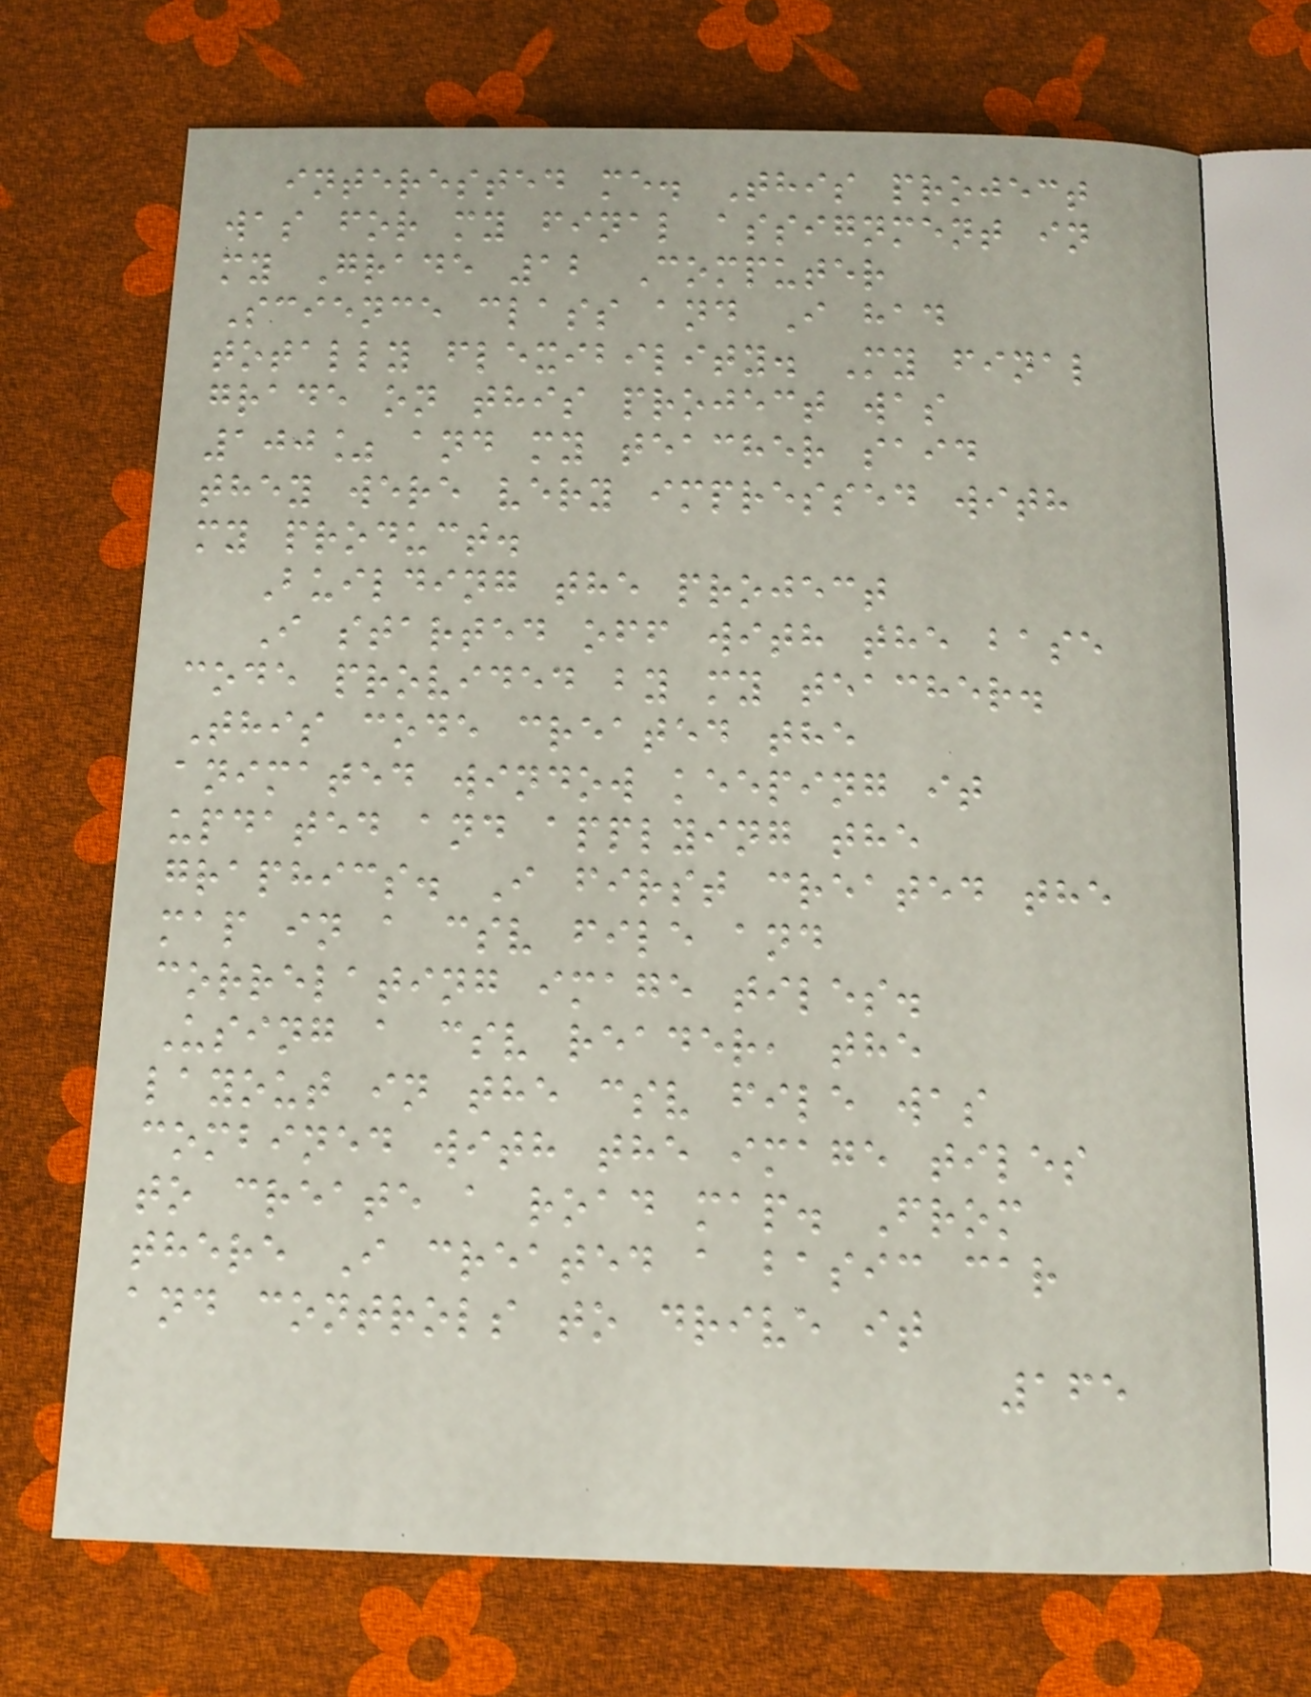interested me. This project
was for my final assignment in
my Grade 12 Computer
Science class and I had
totally flexibility. My final
grade on this project was
100% and my teacher said
they were very impressed with
my product.
Building the project
I started off with the base
code provided by my teacher.
This code created the
animated window keeping it
updated and applying the
graphics. I first created the
map in a csv file and
correlating image tiles.
Using a csv reader, the
layout in the csv file was
combined with the image tiles
to create a road map. From
there I created a basic car
and controls to drive it
165
